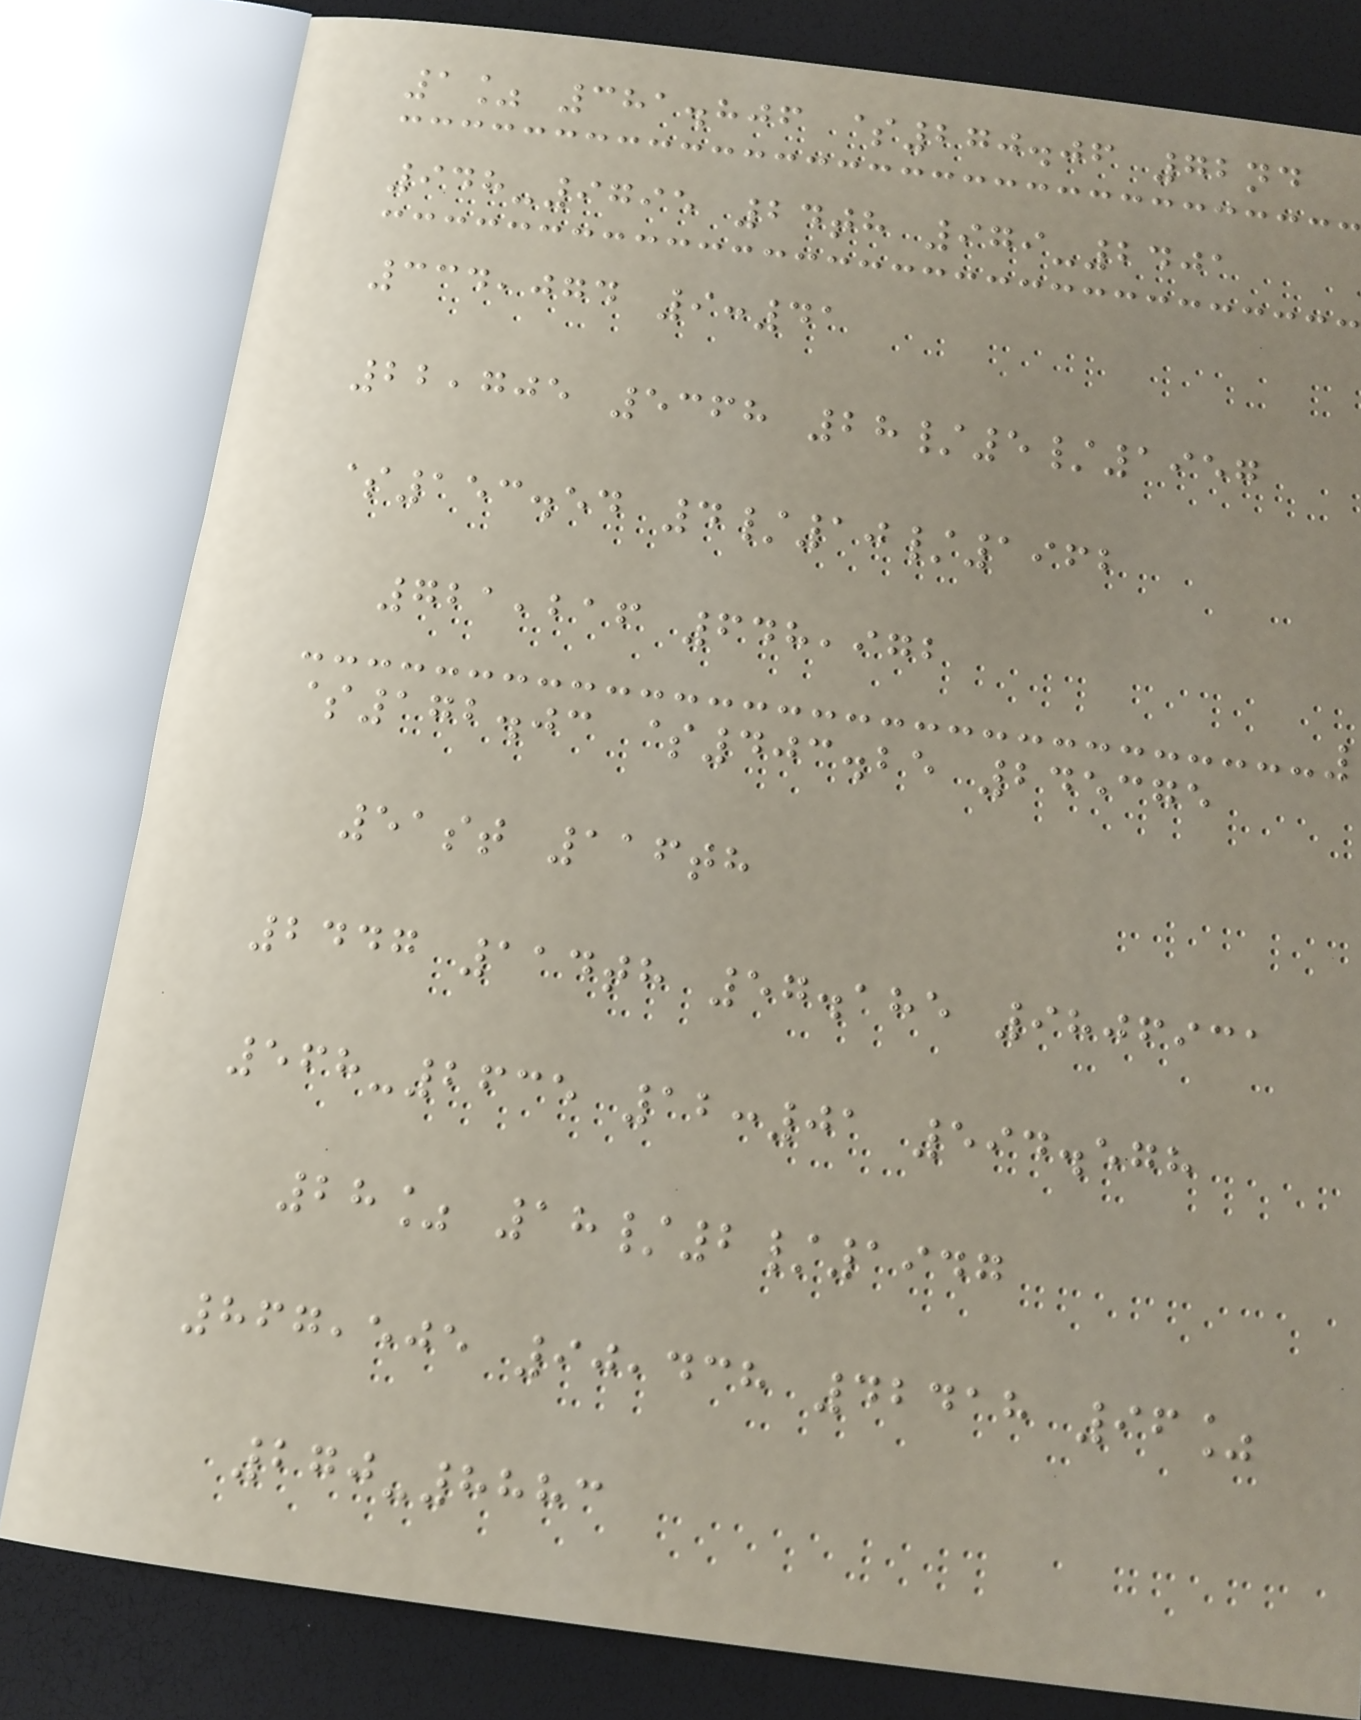1% 381.806 $270.06 72nd
948-9795 24th 979-2401
334,074 9:41
22,705 5368 28/5/1957
$153.54 4/10/1962
721,216 648,972
$172.03 $403.25 245375
51st 116th
2447 114th 57.185 9806931
568-2635 12:01 594.578
28% 18/2/1947
867,505 90,438 42418 96%
270-8883
